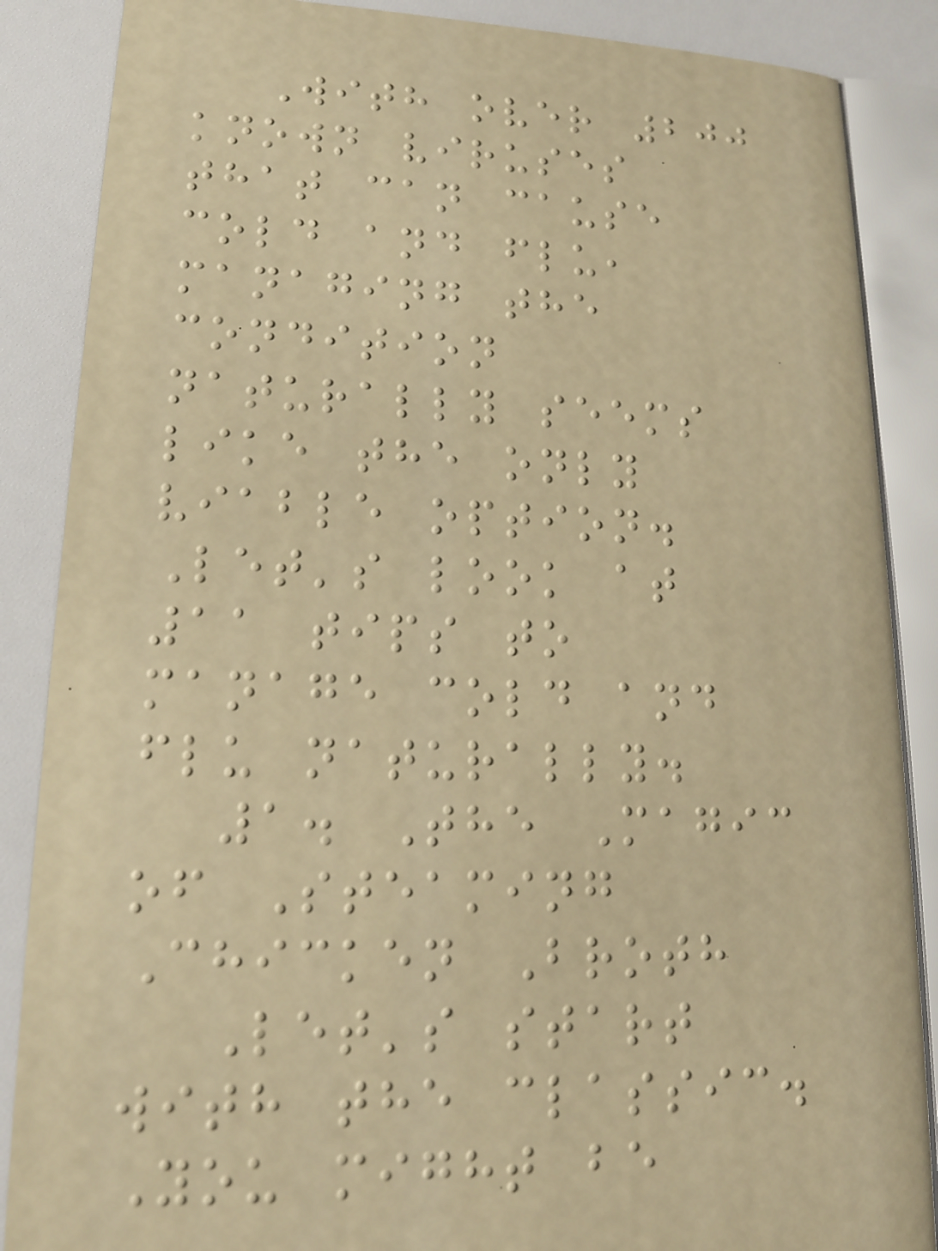With over 200
known viruses
that can cause
cold and flu,
managing the
condition
naturally seems
like the only
viable option.
Let's look at
11 tips to
manage cold and
flu naturally.
1. The Magic
of Steaming
Chicken Broth
Let's start
with the classic.
You might be
